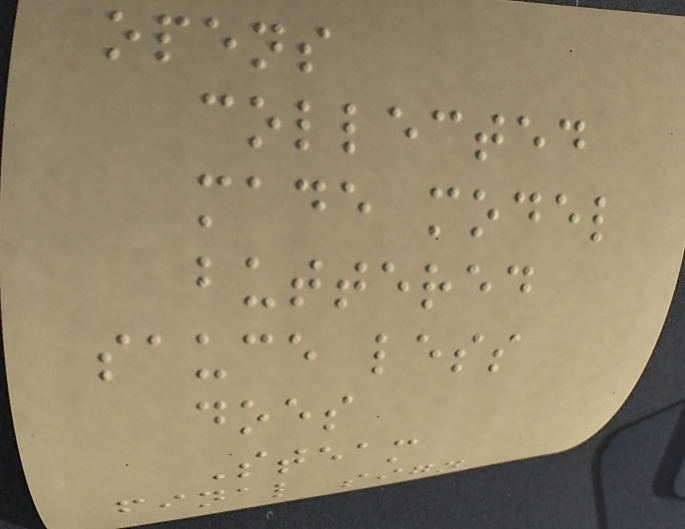opens
collected
made model
buttered
sauce less
does
Steam
final sign
